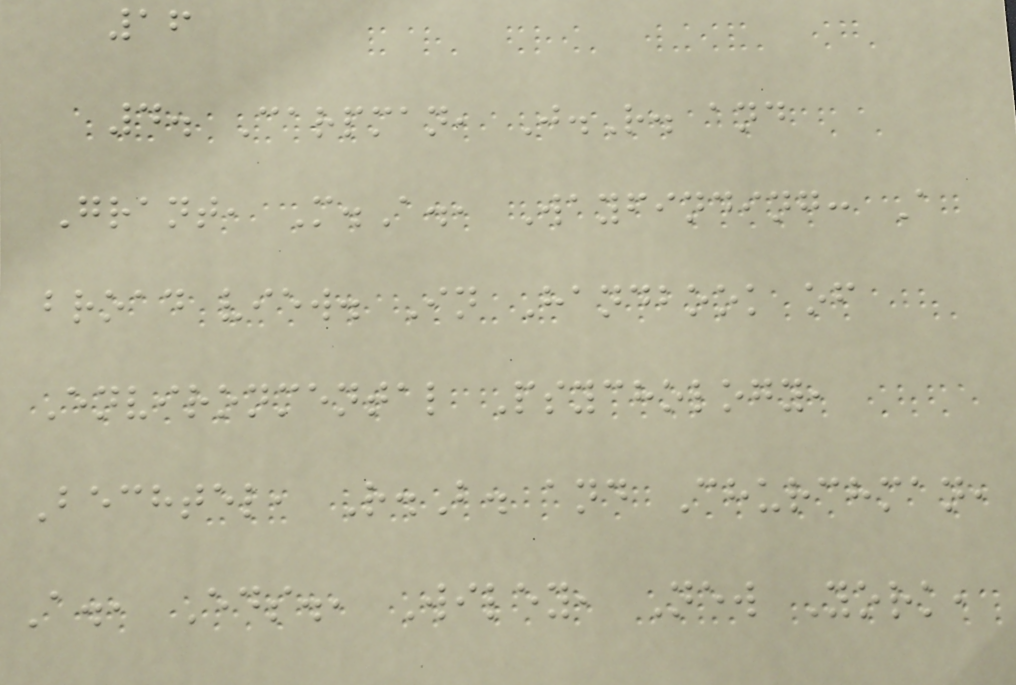16
4. Carpman, J.R. and
Grant, M.A., Wayfinding: A
broad view. In Handbook of
Environmental Psychology,
Bechtel, R.B. and Churchman,
A., Eds., Wiley, New York,
